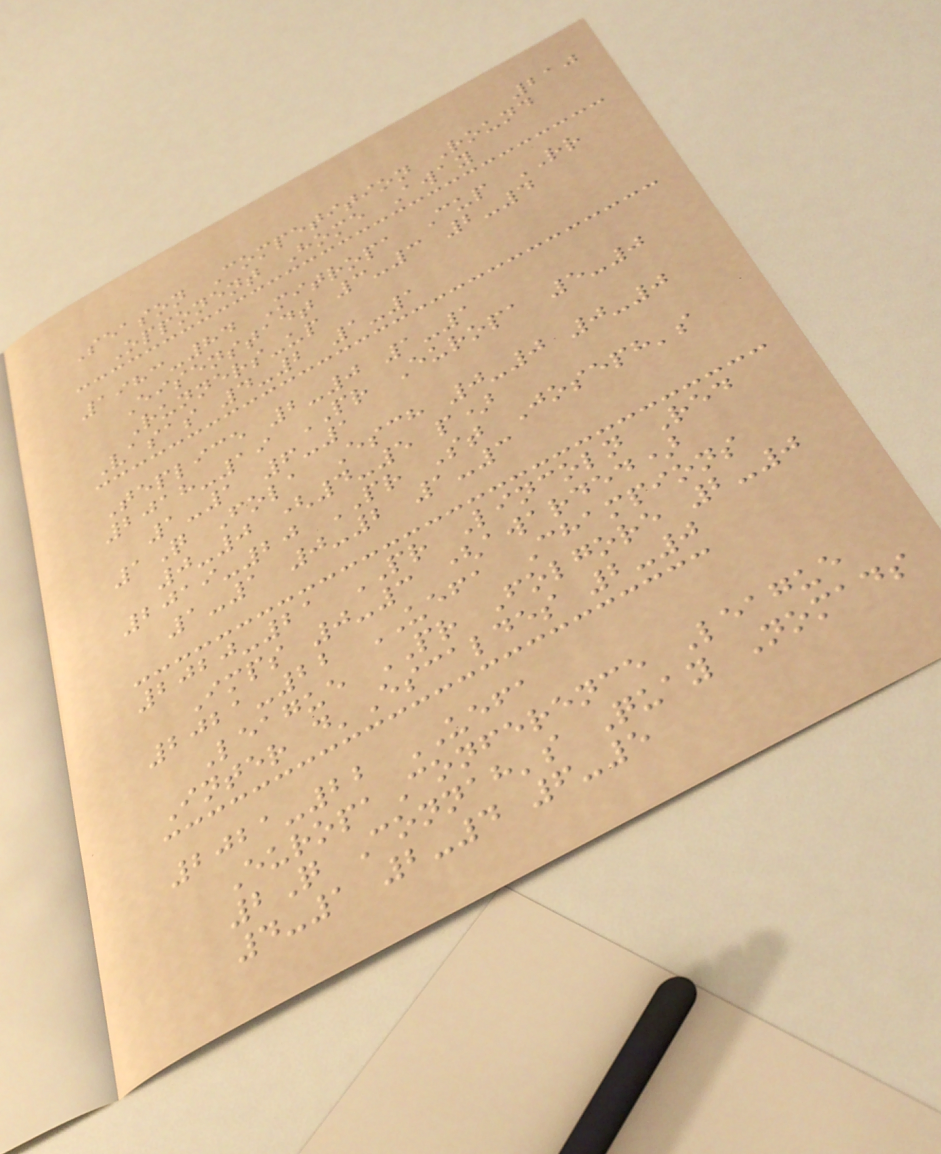210
Season Competition Round
Opponent Home Away
1983-84 Mitropa Cup RR
Eisenstadt 3-3 2-4
Runners-up
Vasas 4-2 1-1
Teplice 2-0 1-1
2018-19 PR Europa 5-0
1-1 6-1
1Q Fola Esch 0-0 0-0
0-0 (4-5 p)
2019-20 PR St Joseph's
1-1 0-2 1-3
2020-21 PR Lincoln Red
Imps 0-3 (awarded)
2021-22 UEFA Champions
League PR Folgore 2-0
Inter d'Escaldes 2-0
2021-22 UEFA
EuropaConference League
2Q Connah's Quay Nomads
4-1 2-4 6-5
